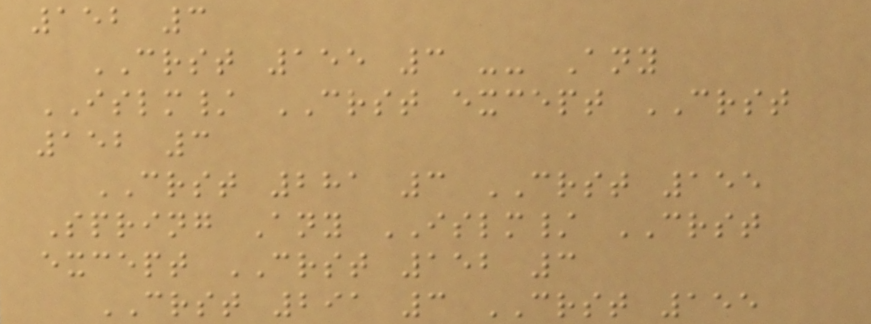152 3
CRST 155 3 -- Any
ISLM/ CRST except CRST
152 3
CRST 281 3 CRST 155
Spring Any ISLM/ CRST
except CRST 152 3
CRST 291 3 CRST 155
